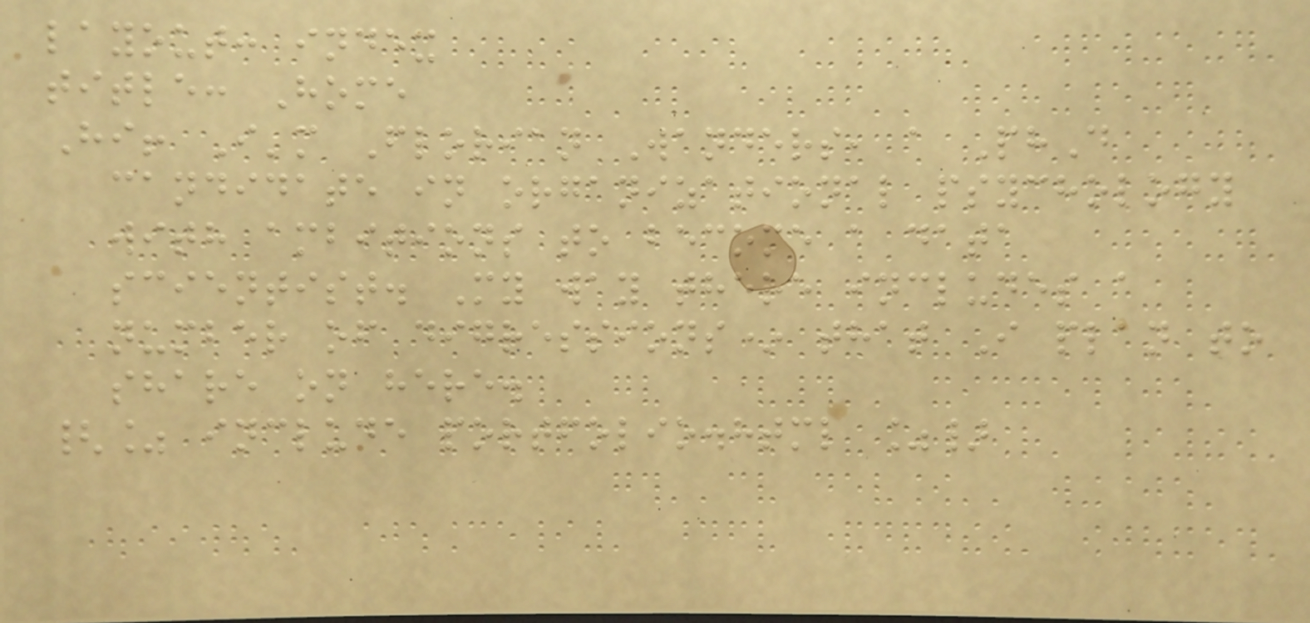layout: index
title: Home
Hi! I'm Florian Wanders, a PhD
candidate in organizational psychology
with ambitions to become a data
scientist. My way there includes a
number of digressions* that I plan to
share on here.
{% include portfolio.html %}
